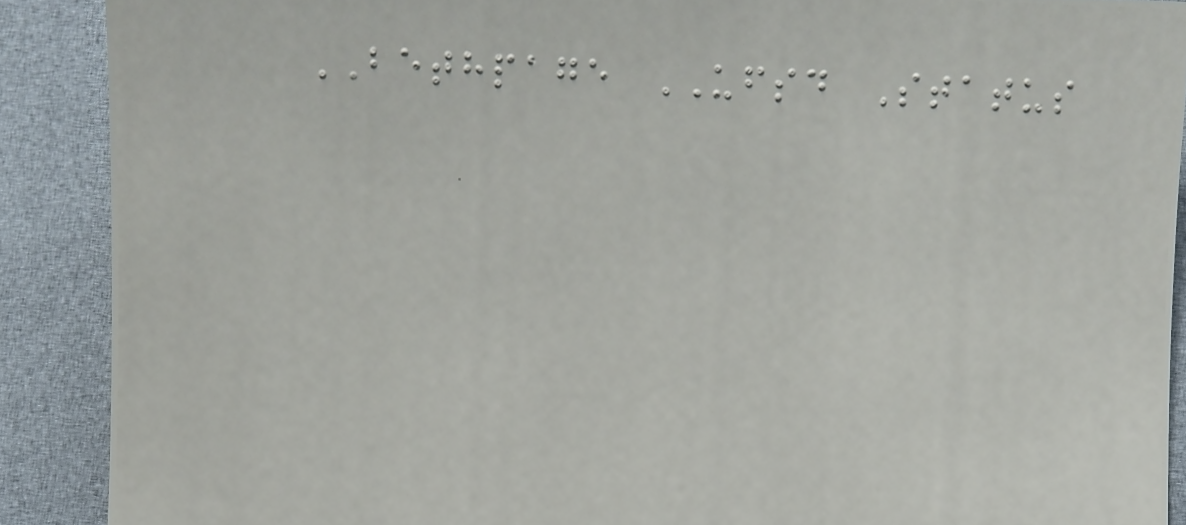BETHPAGE UFSD Status
